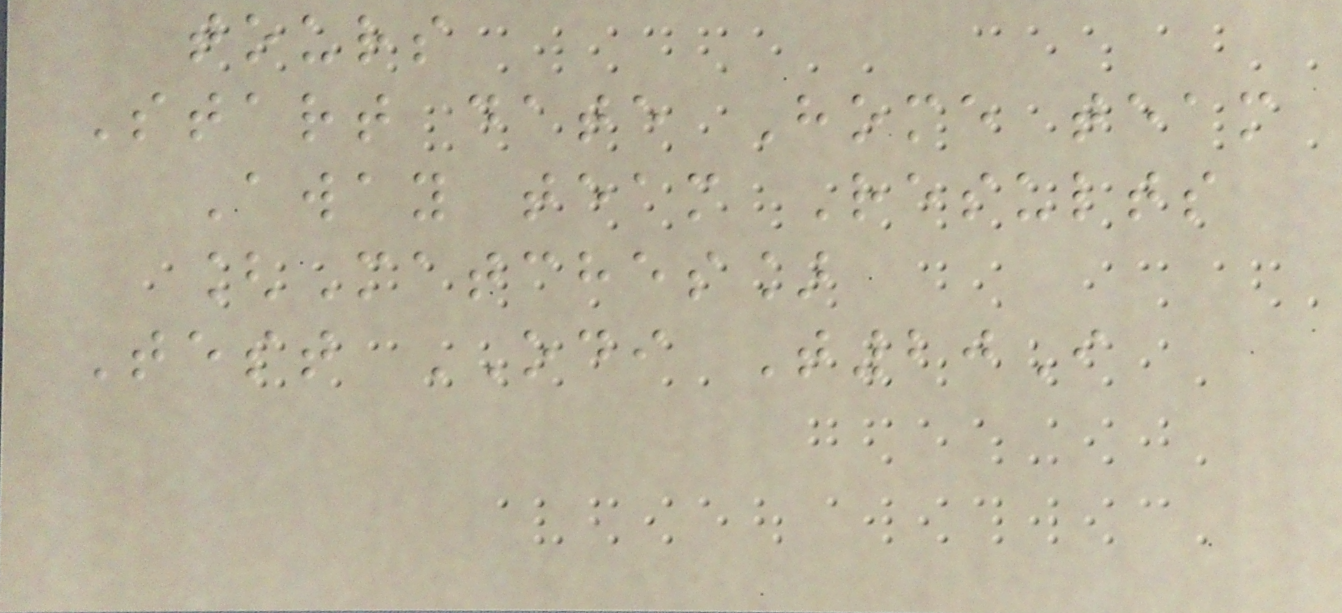tours
Start date Home team
Away team Results
[Matches]
Test ODI T20I
